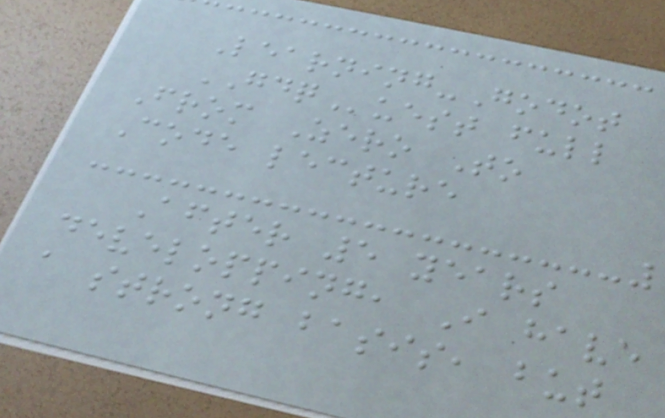Learning-Godot
GDQuest full
From Zero To
Code lecture
After 5 years
developping, I have
a strong basis, but
